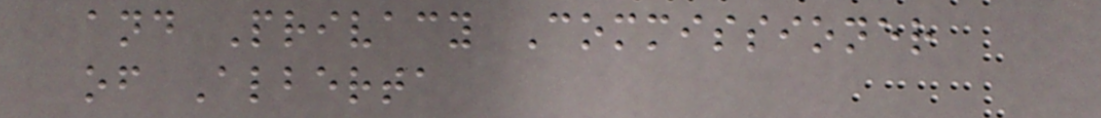and Privacy Commissioner
of Alberta
